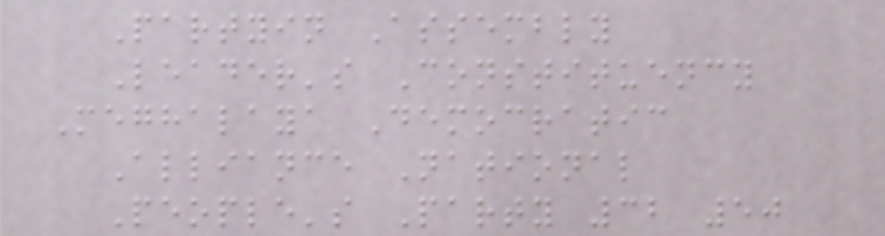Partyin Assembly
Leader's Constituency
Meghalaya Democratic
Alliance National
People's Party 32 50
